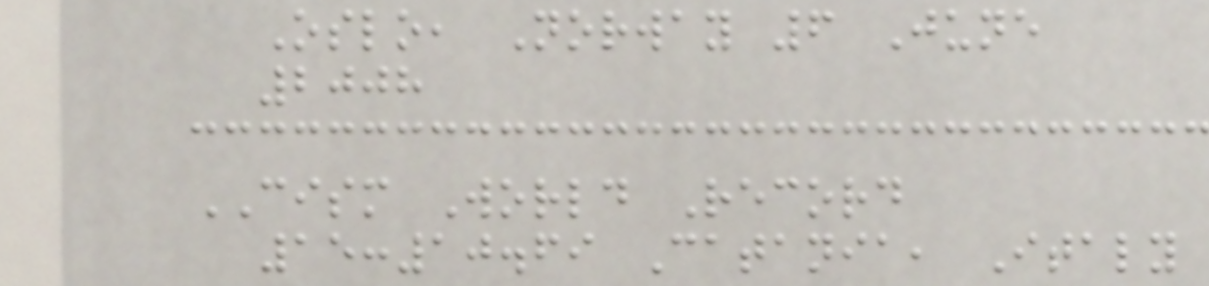Oslo, Norway 6 June
2008
CISM World Record
15:10.69 Catania, Italy
